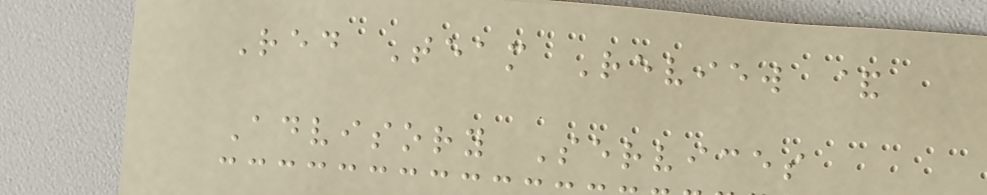Red Team Review &
Advisory Services
